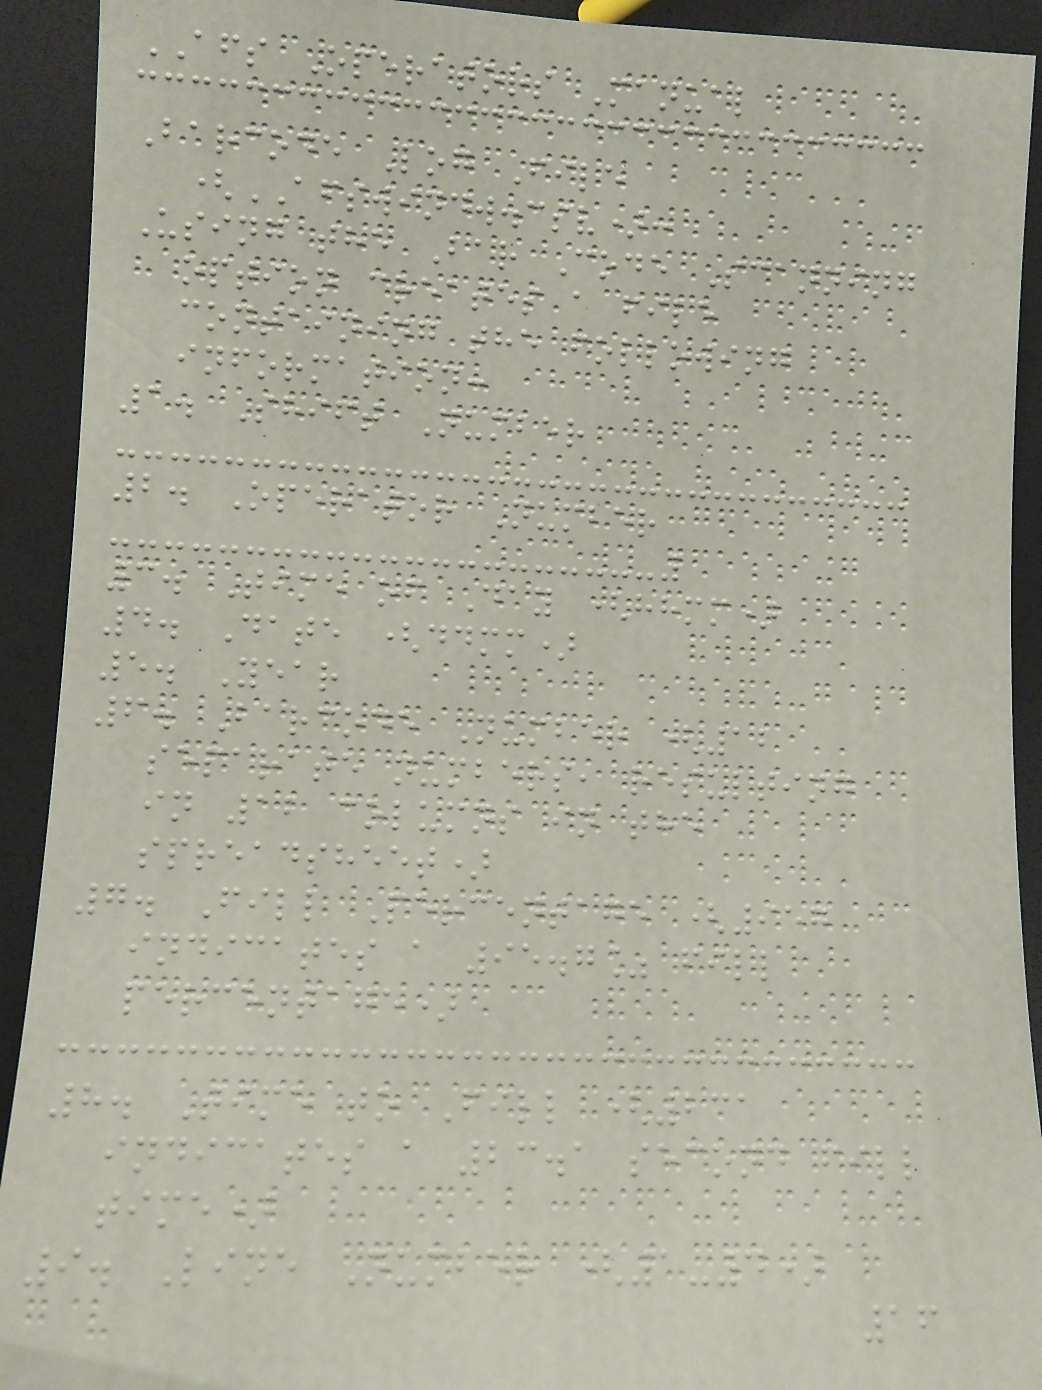AFS Operators Manual
Barcode Log File
(AFSWINDW.csv):
Using the Bar Code Scanning
option creates a file
containing the following
information:
1. Shift Number
2. Operator Number
3. Time of Day (hhmm)
4. Date (ddmm)
5. Year
6. Barcode Number (12
separate numbers, resulting
in 12 columns in the
spreadsheet)
7. Fill Percentage (957
indicates a 95.7% fill
percentage)
8. Time to Fill (231
indicates a 23.1 second fill
time)
9. Line Number (1-4)
16
